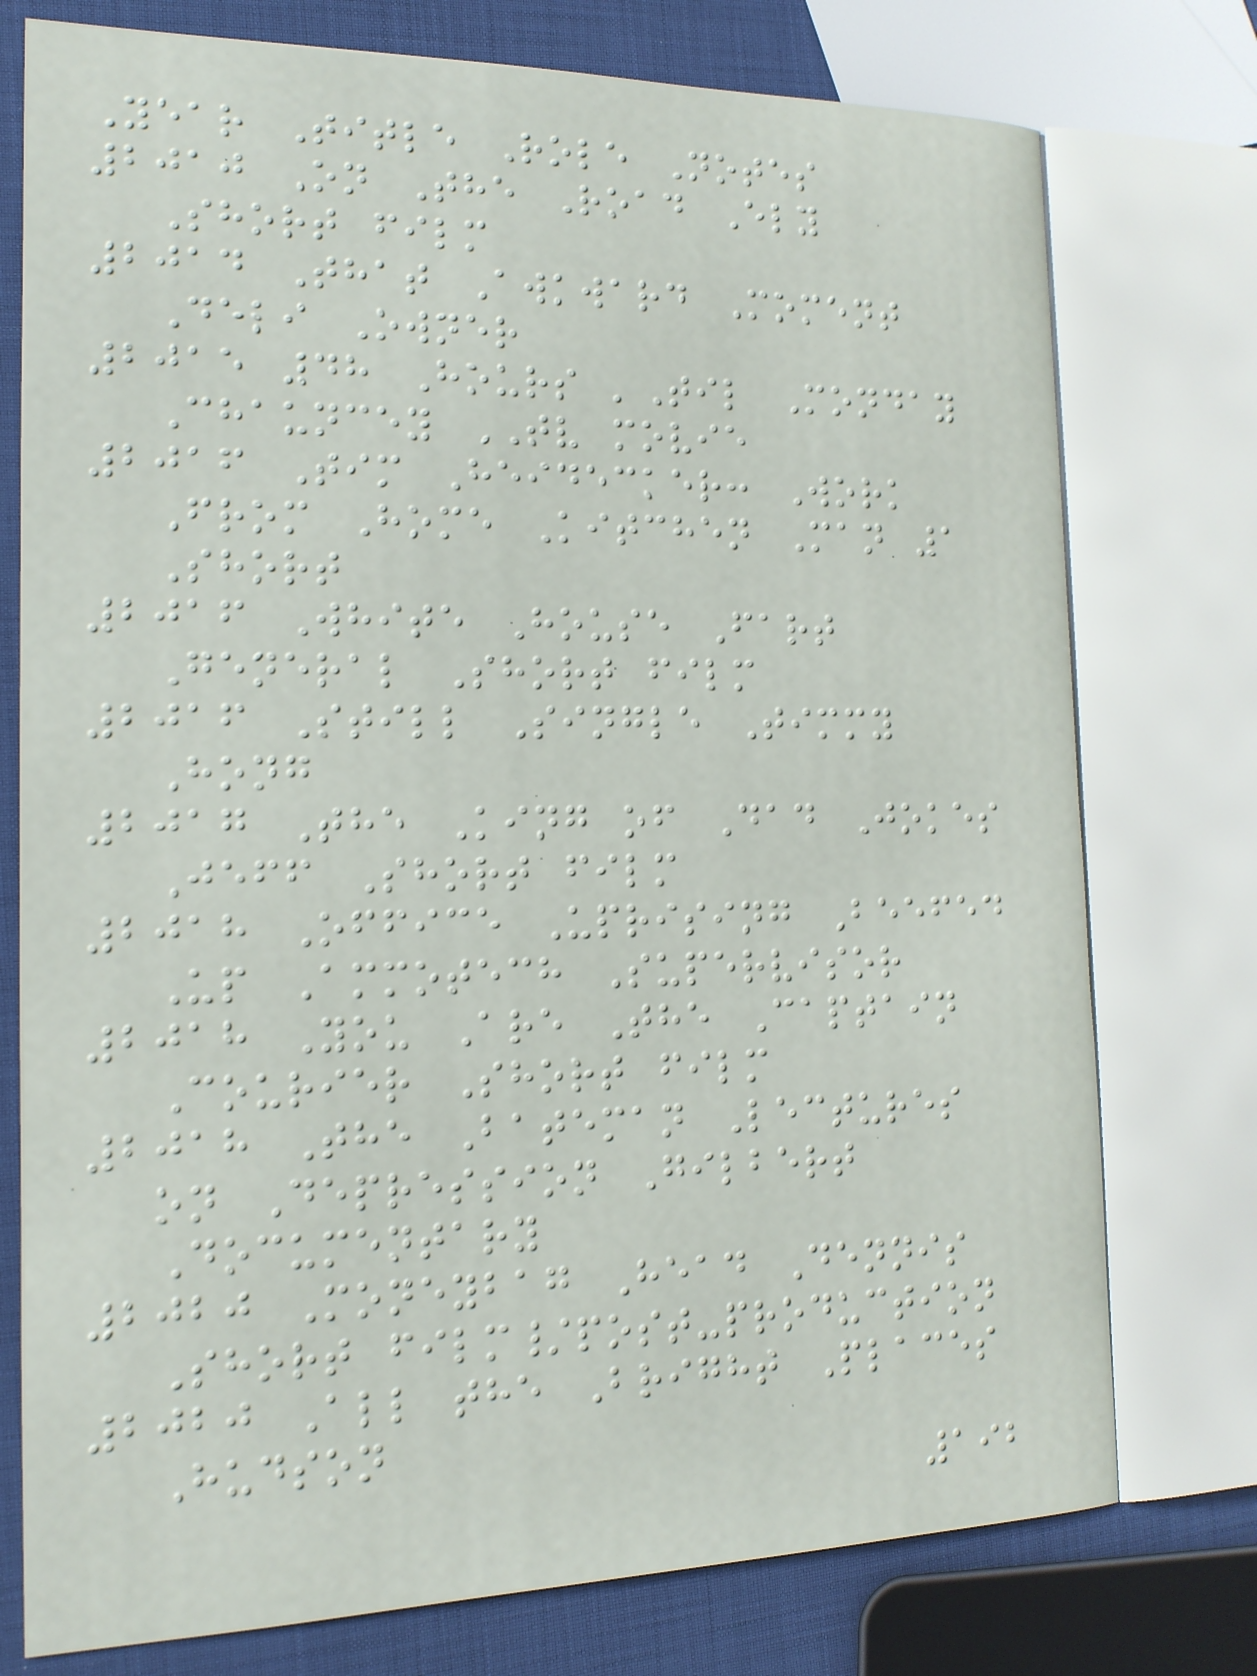Year Title Role Notes
2010 On The Road Ely
Short film
2014 That Awkward Moment
Deli Owner
2015 48 Hours 'Til Monday
Chauncey TV movie
2016 Tim Heidecker: Work
From Home Kitchen Man 1
Short
2016 White House Fart
General Short film
2016 Still Single Timmy
Hong
2017 The King of Dad Jokes
Jeff Short film
2018 Office Uprising Beefed
Up Ammotech Supervisor
2018 You Are The Captain
Courier Short film
2018 The Bateman Lectures
on Depression Gilbert
Documentary
2020 Moneybag Head Dennis
Short film/post-production
2020 All the Bright Places
Hudson
192
